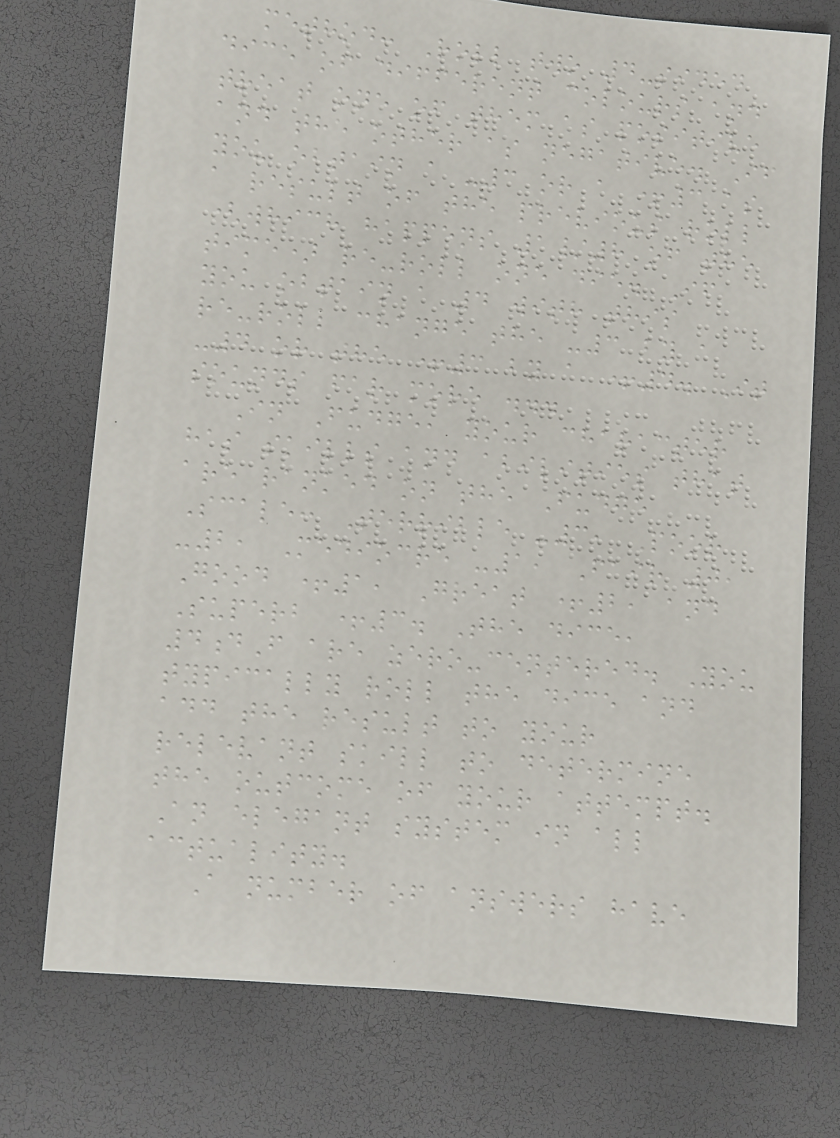method: Roll two 4-sided
dice of different colours and
treat one of them as positive
and the other as negative. If
you obtain a -3 or a +3 as
a result of the previous roll
(which happens 1/8 of the
time) re-roll one die. If
you obtain a 4 with this
re-roll change the -3 by a
-4 or the +3 by a +4. It
sounds far more ...
In Fudge, your character
has skills and abilities that
are ranked on the Fudge
Scale: Terrible -3, Poor
-2, Mediocre -1, Fair 0,
Good +1, Great +2, and
Superb +3. The dice,
4dF are zero-centered. You
typically roll the dice and
add the result to your
relevant skill to determine
the outcome of your attempt.
An elegant system in all
actuality.
A number of answers have
